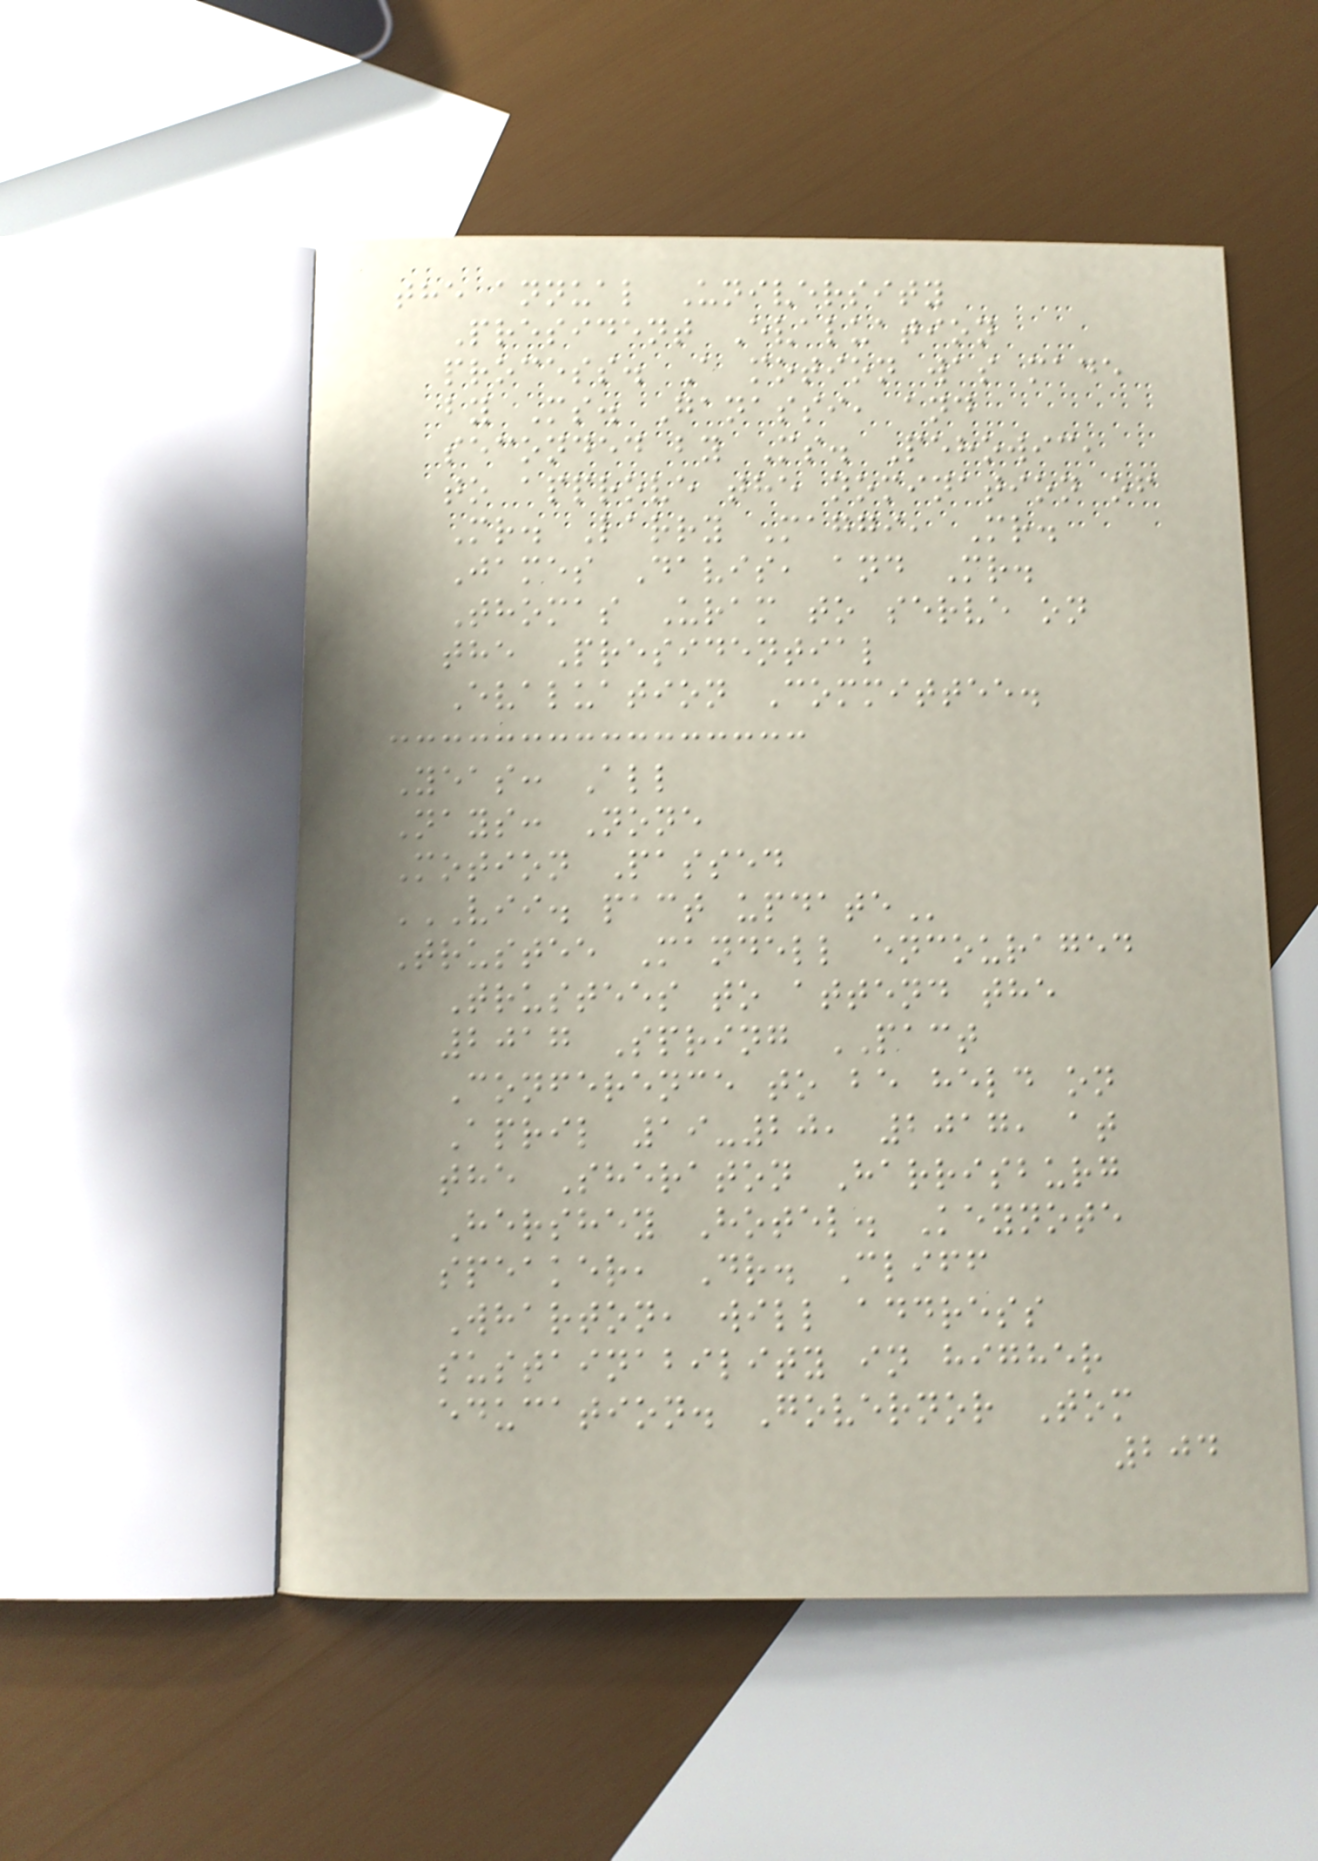the annual University
President Evaluation
process. A motion was made
by Ms. Ganassi, and
seconded by Ms. Pehowic,
to approve the nomination of
Mr. Larry Maggi, Mr.
James Davis, and Mr.
Thomas Uram to serve on
the Presidential
Evaluation Committee.
Yeas: All
Nays: None
Motion Passed
VII. PACT UPDATE
Trustee Mandell encouraged
Trustees to attend the
2017 Spring PACT
Conference to be held on
April 19-20, 2017, at
the Sheraton Harrisburg
Hershey Hotel. Keynote
speaker, Dr. Cliff
Wharton, will address
sustainability in higher
education. Governor Tom
204
